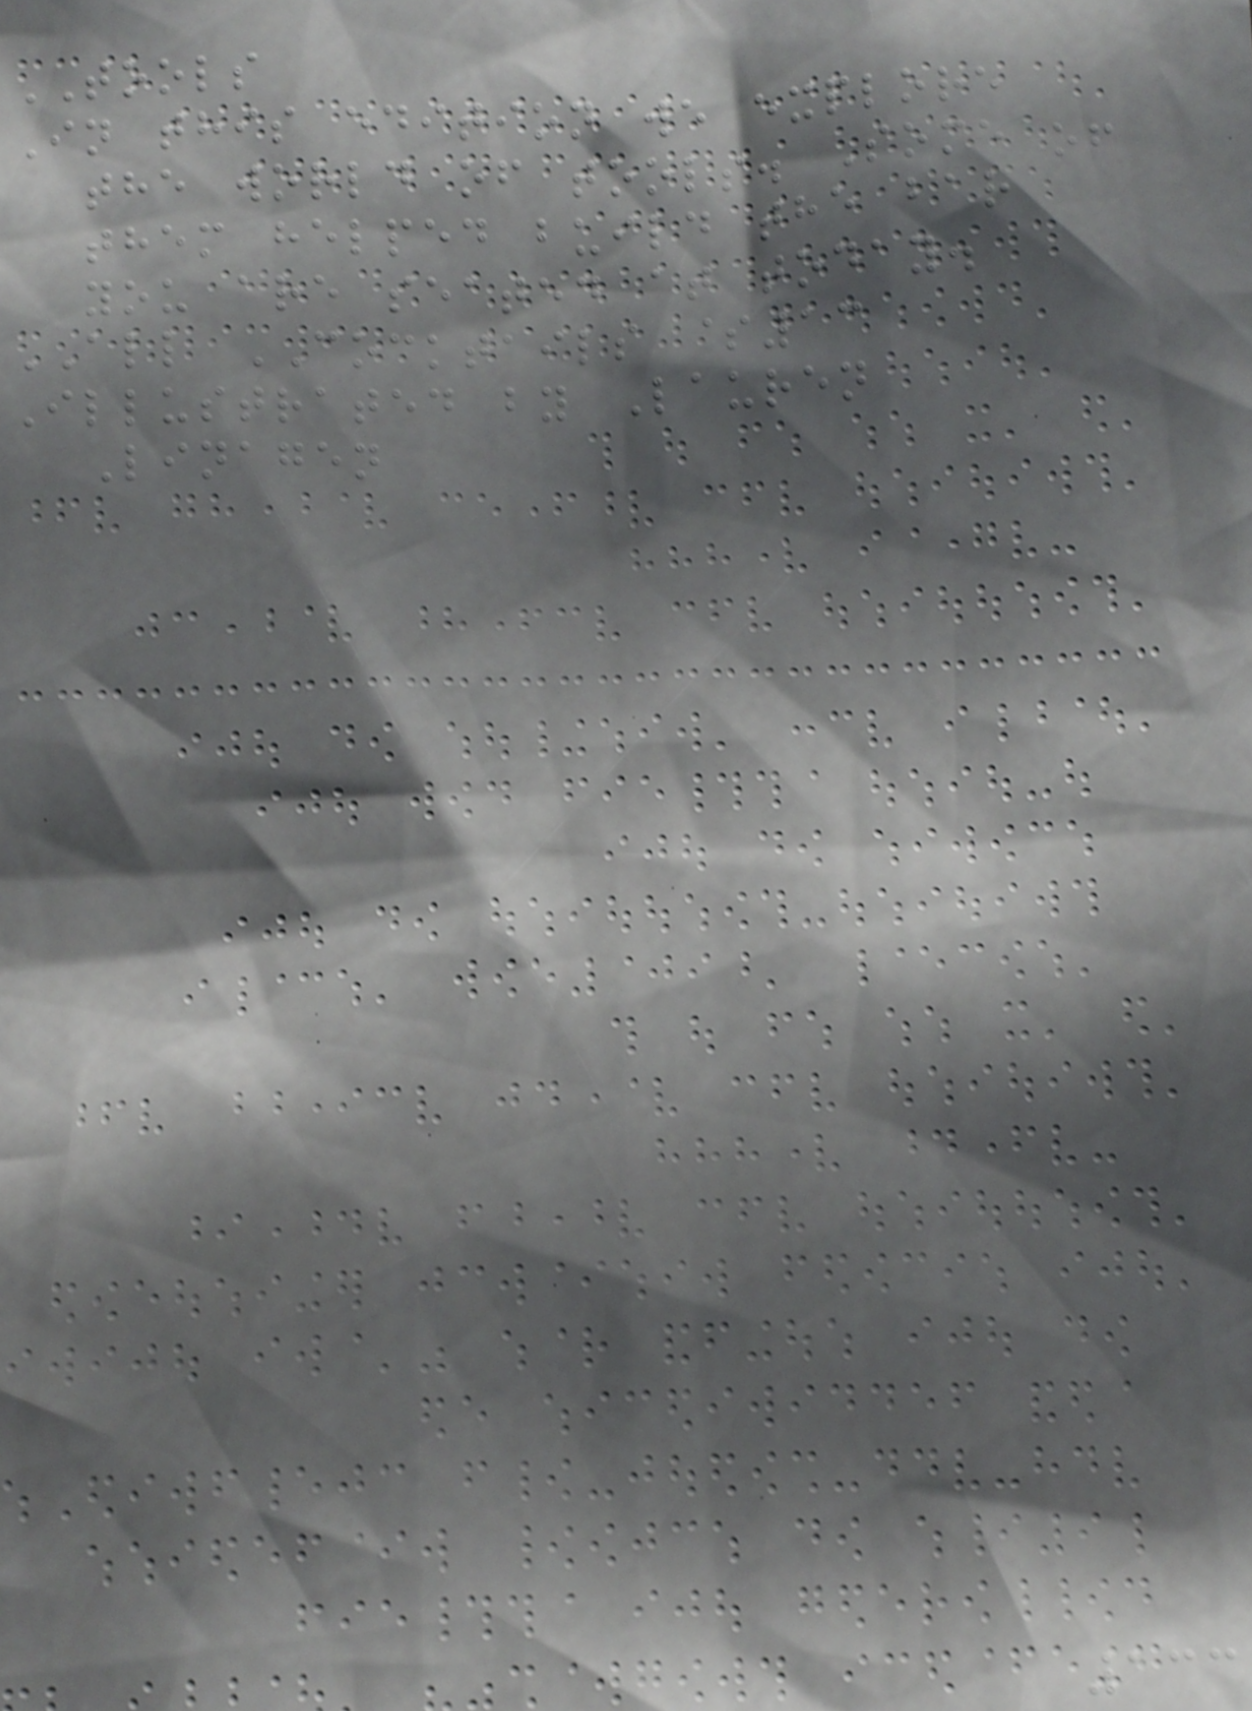TOOLS
In this edition we explore
the world of tools. Some of
them helped build the bar
you are seated at today.
ALL COCKTAILS $13
Illustrated by Lauren
Linagen
133
